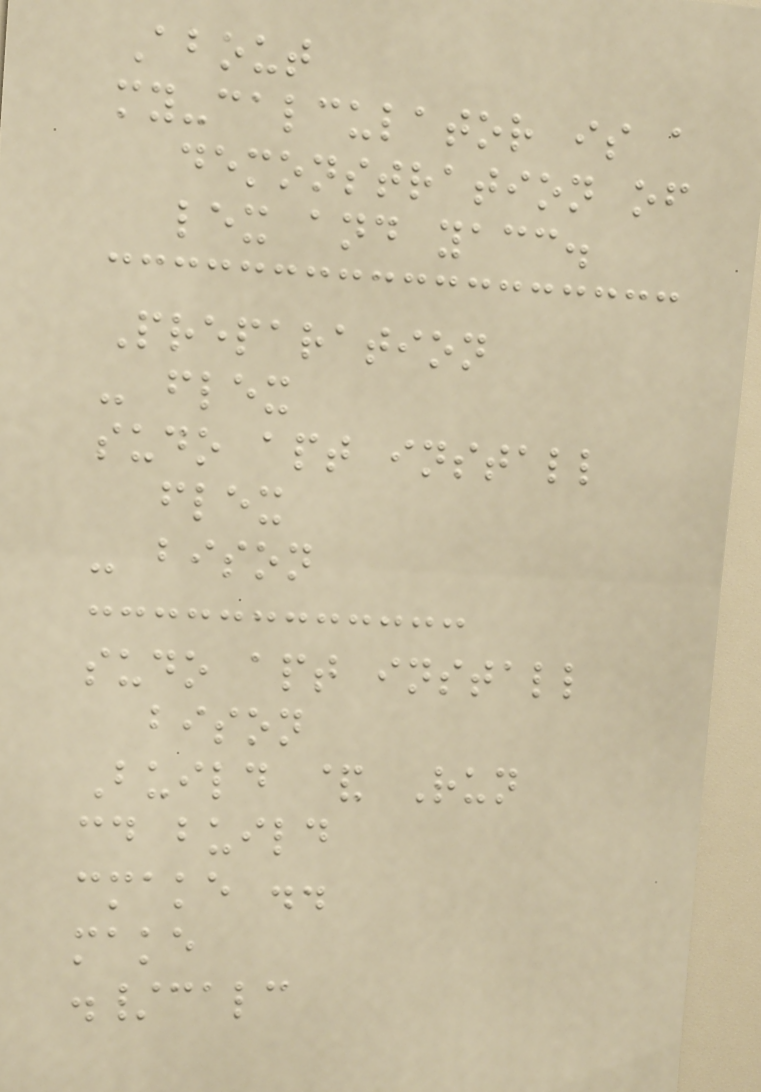About
my-calculator is a
demonstration of
lex and yacc.
Preparation
- flex
sudo apt install
flex
- bison
sudo apt install
bison
Build & Run
cd build
cmake ..
make
./calc
